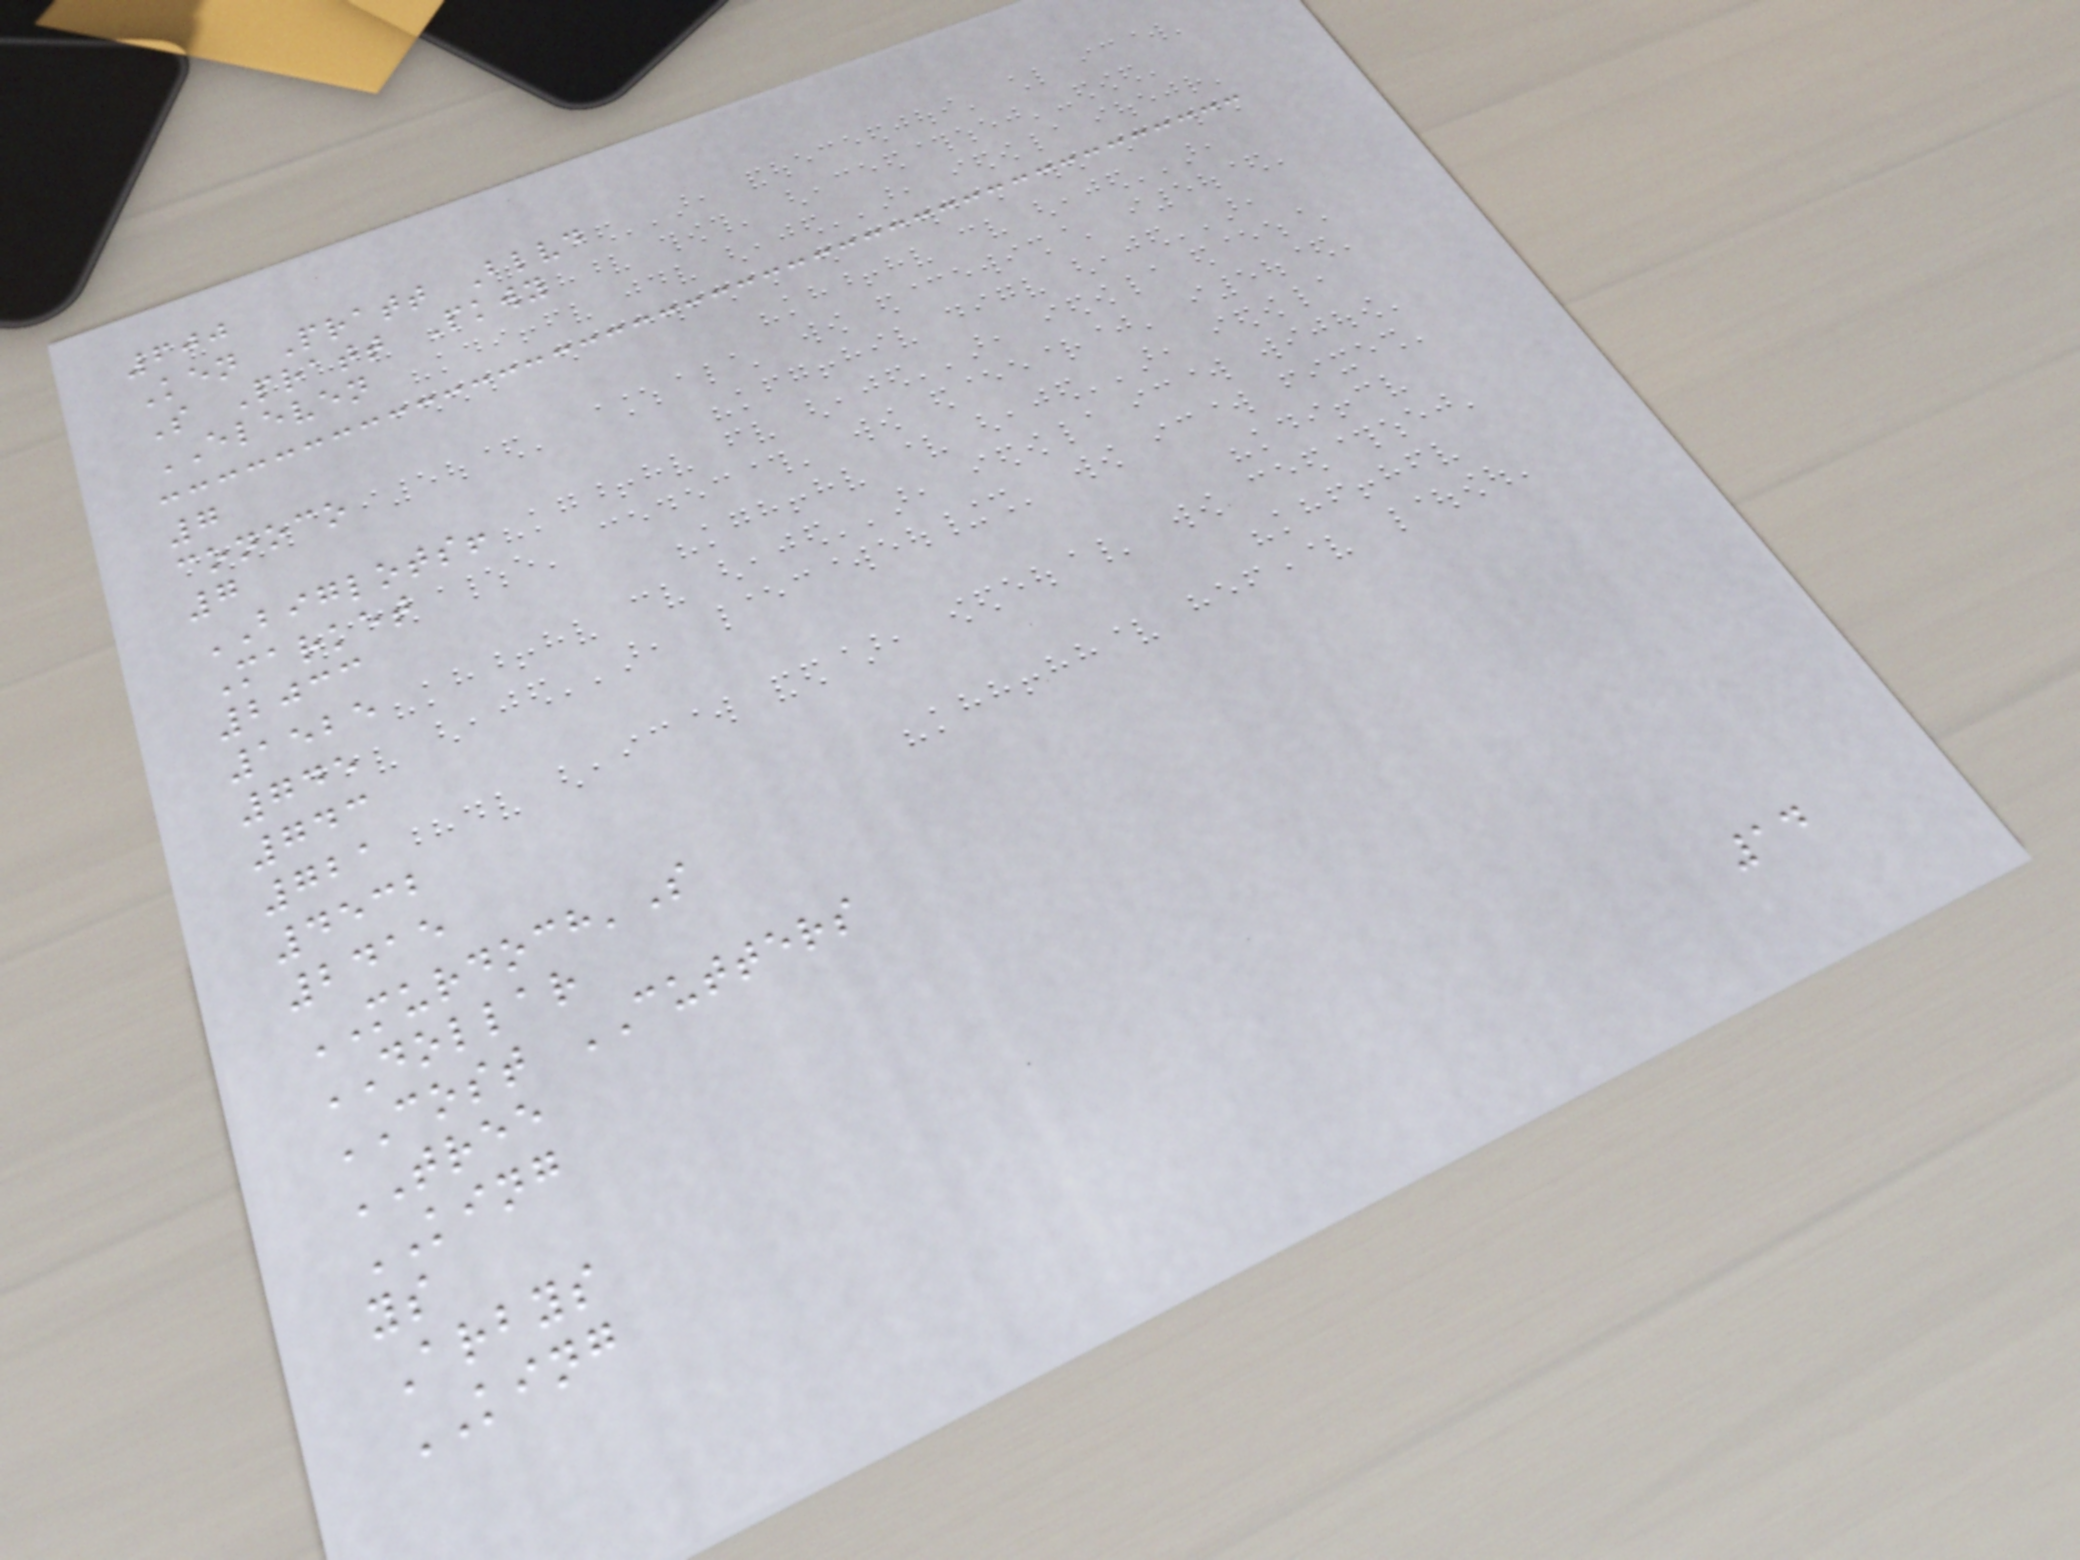600
Ken Pratt Blvd
S Pratt Pkwy
ELEVEN
7
conoco
7
BIGLOTS!
Market
2033
1525
745
743
721
4532
2415
MURDOCH'S
DOLLAR
COST CUTTERS
TREE
KING
ys
Arbys
KING
14
